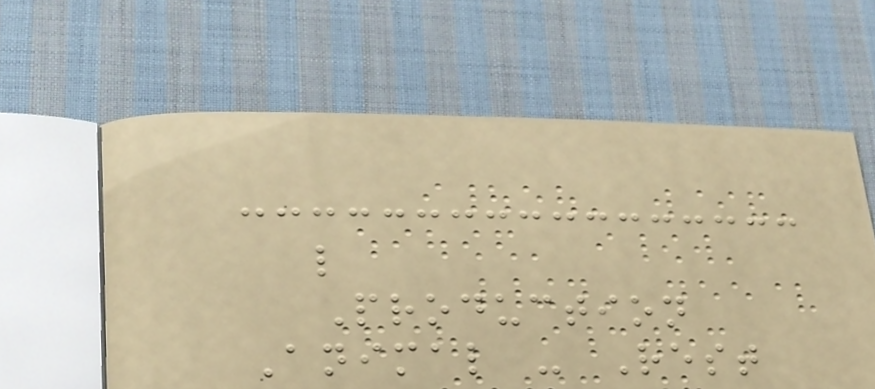l
Production
Animal - Rest
